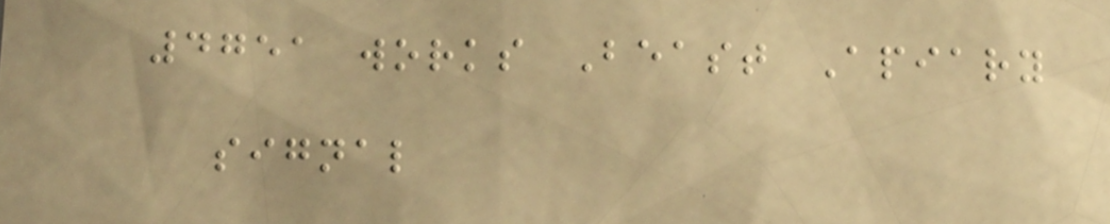4751 works Beast Apiary
signal
